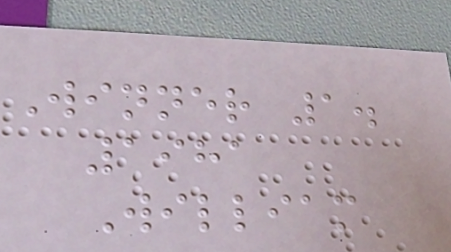Winner 1.
1981
William
